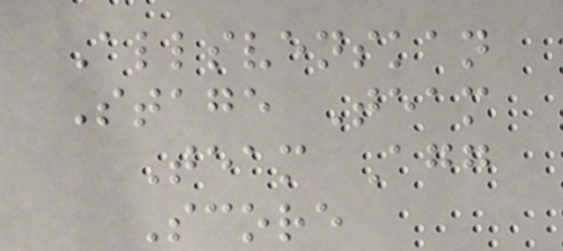Allsvenskan
Stage Team
Team Agg
Score
